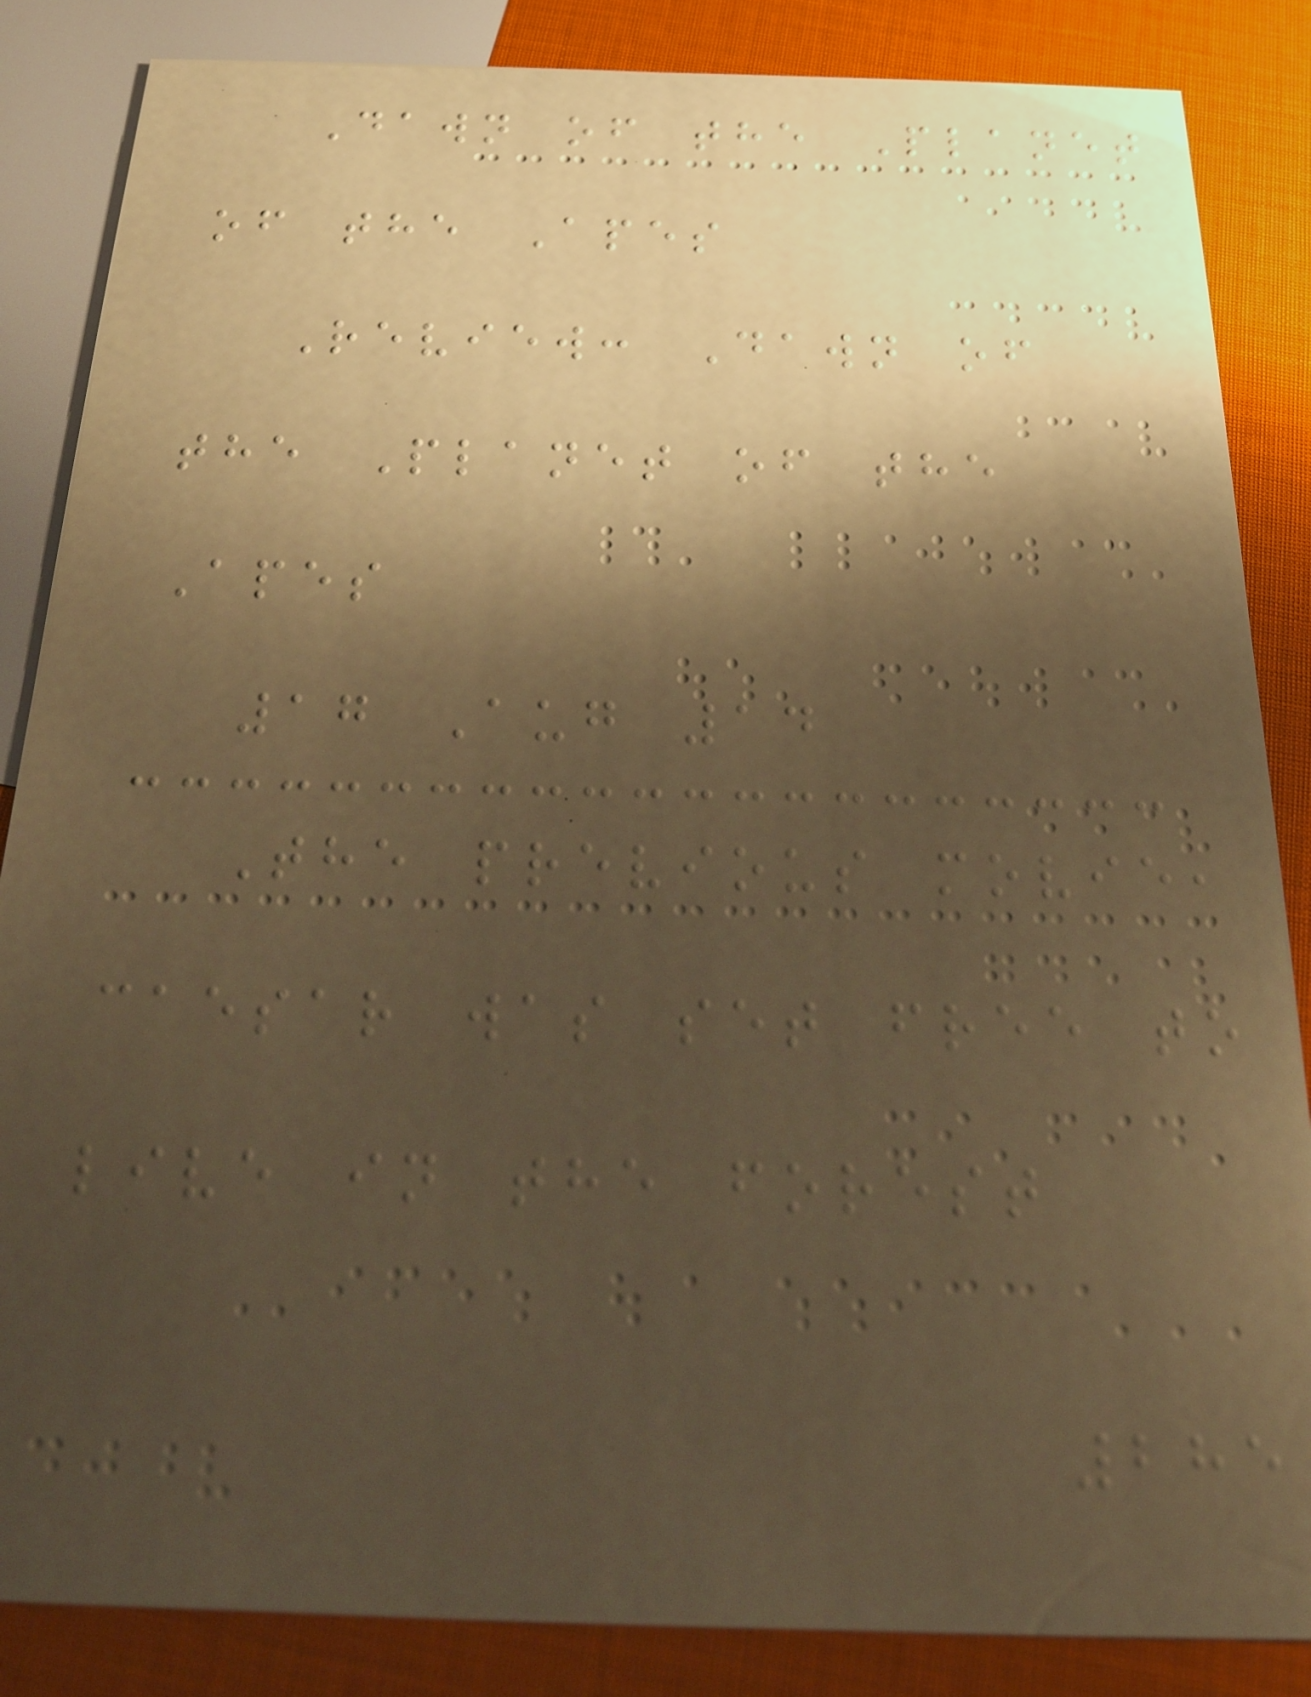Dawn of the Planet
of the Apes
Review: Dawn of
the Planet of the
Apes
17 Aug 14
The previous movie,
caesar was set free to
live in the forest
285
